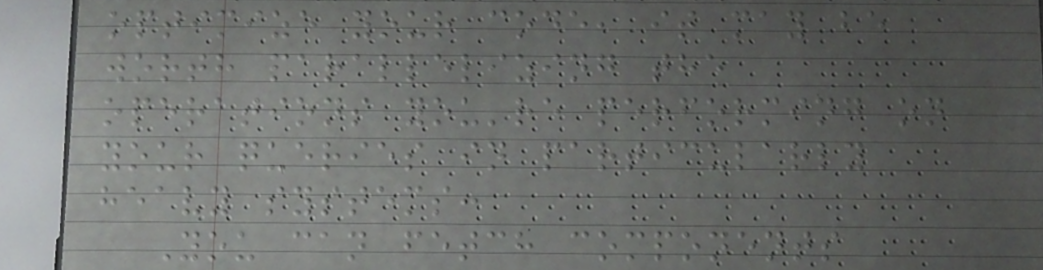optimize your code, it may be
worth parallelizing the
operations you're performing on
your queries in particularly
heavy systems:
You can fetch components
